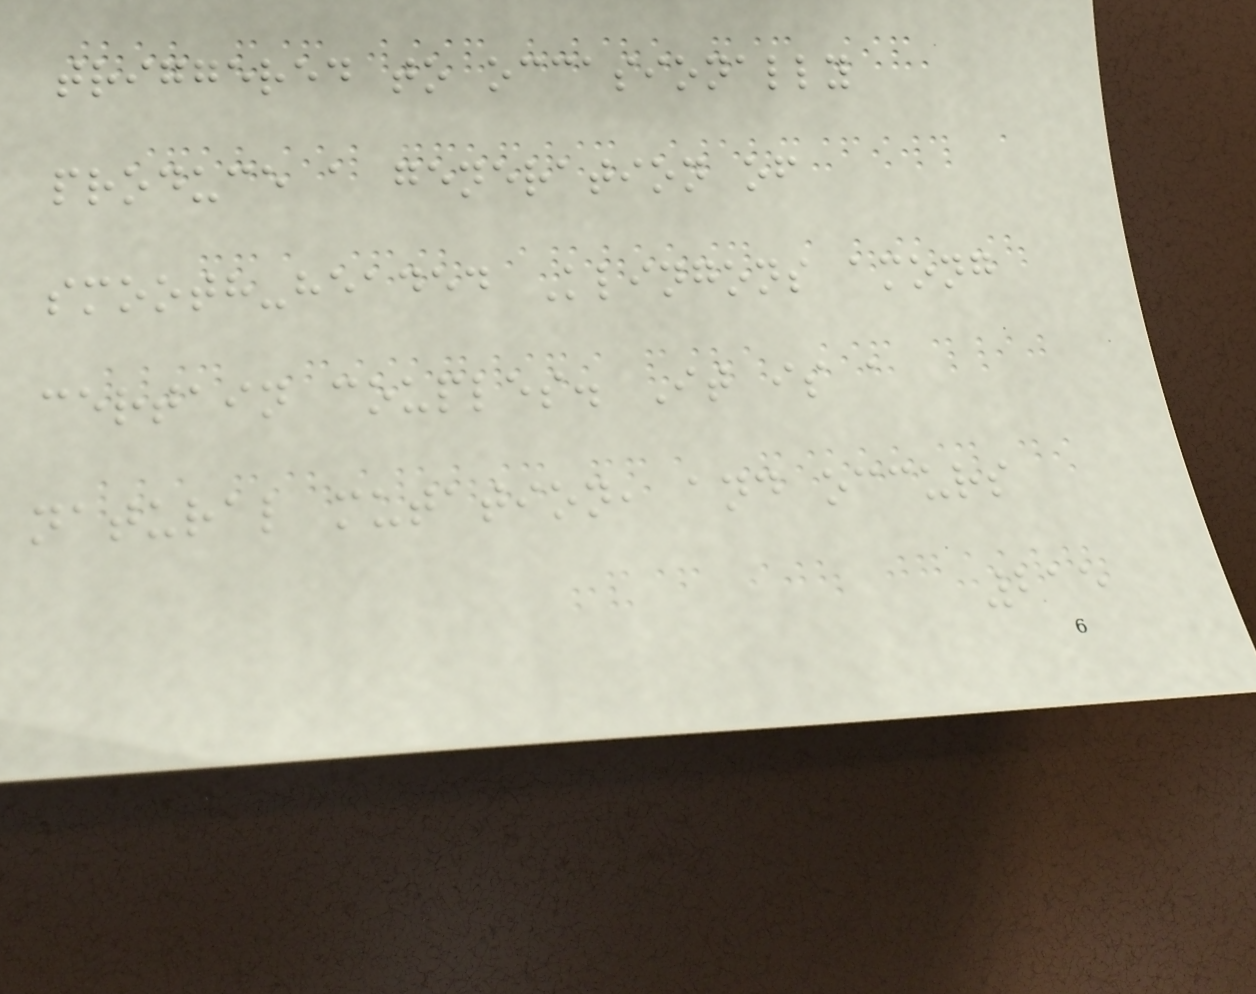triggered to occasionally
produce a generation of
smooth-headed Klingons among
certain couples. It is a
natural mutation, and occurs
215
